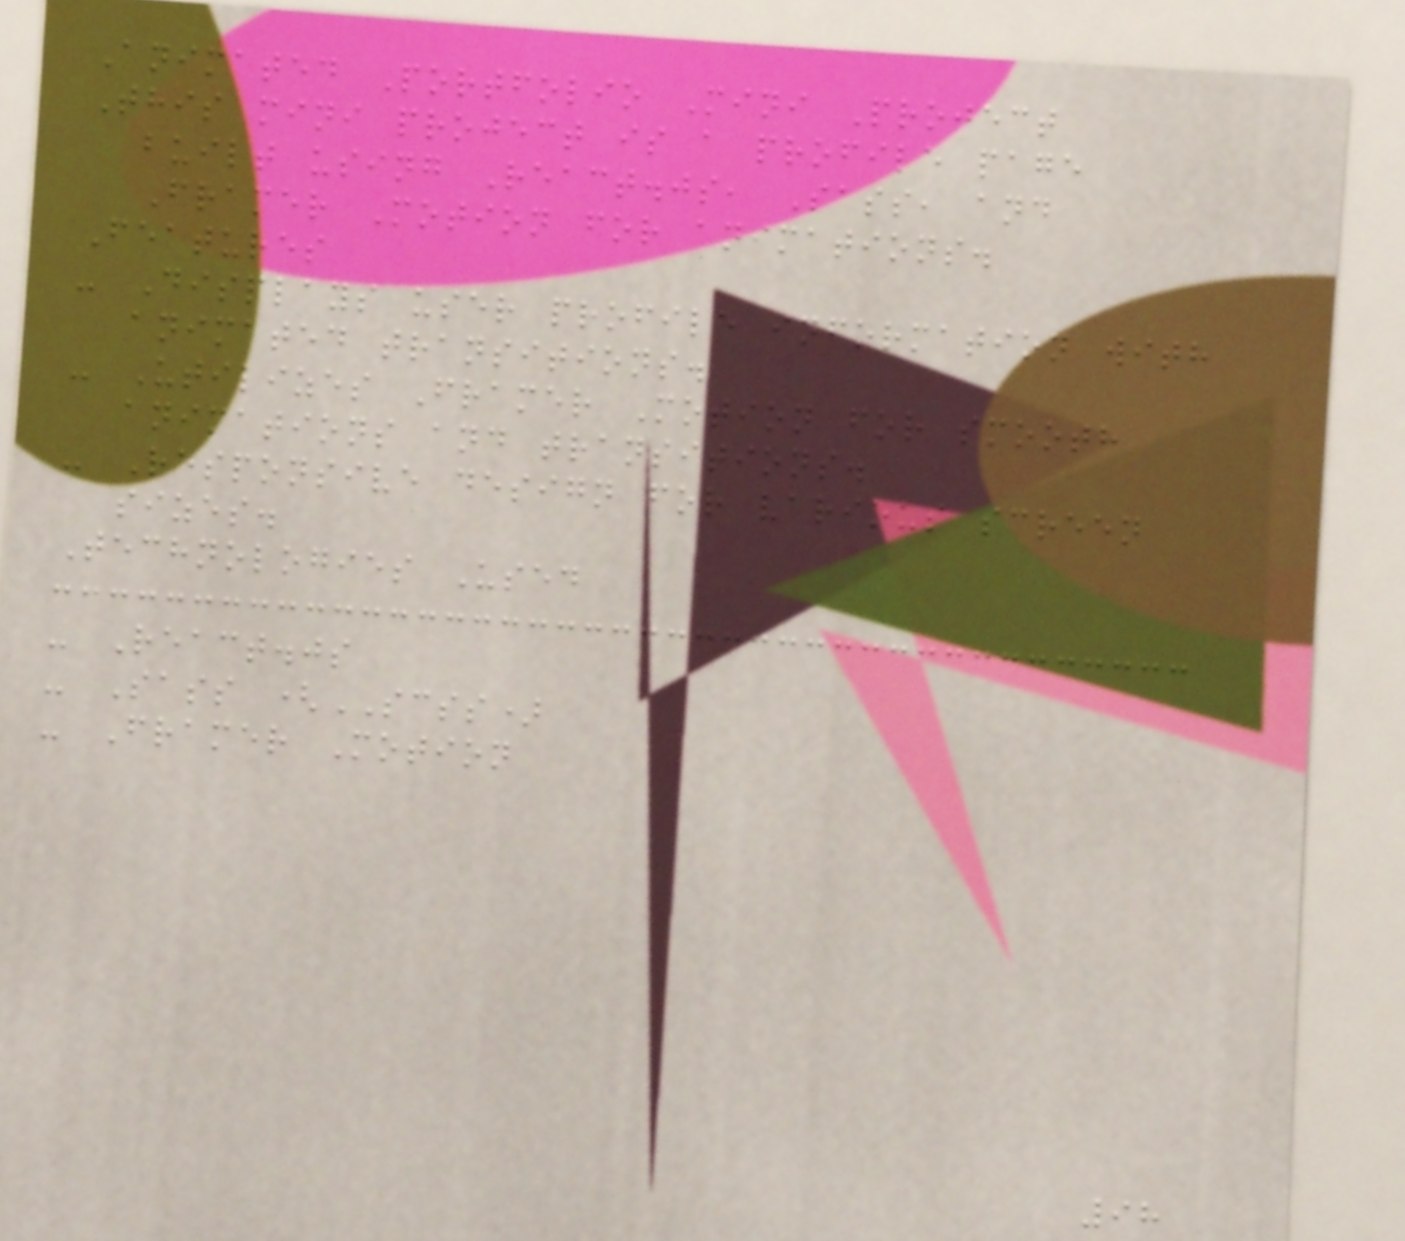Animated Portfolio Mini Project
This mini project is a profile page
built using React.js, Sass, and
Framer Motion for animations.
Features
- Displays user profile information with
animated transitions.
- Utilizes Framer Motion for smooth
animations and transitions.
- Responsive design for various screen
sizes.
Technologies Used
- React.js
- Sass (SCSS)
- Framer Motion
98
